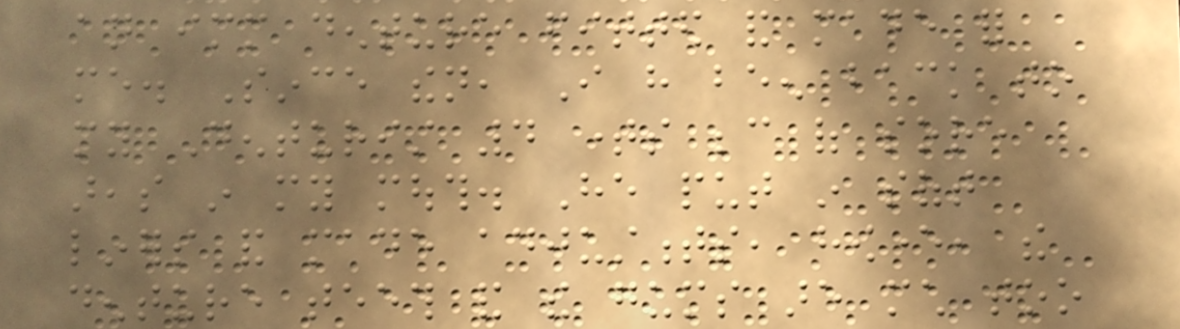an immediate denture fitted and made for
me. Since then, I have been back to
my Denturist 4 times because of sore
areas in my mouth. He put in soft
liners and made adjustments, however, the
denture teeth and the gums are much too
